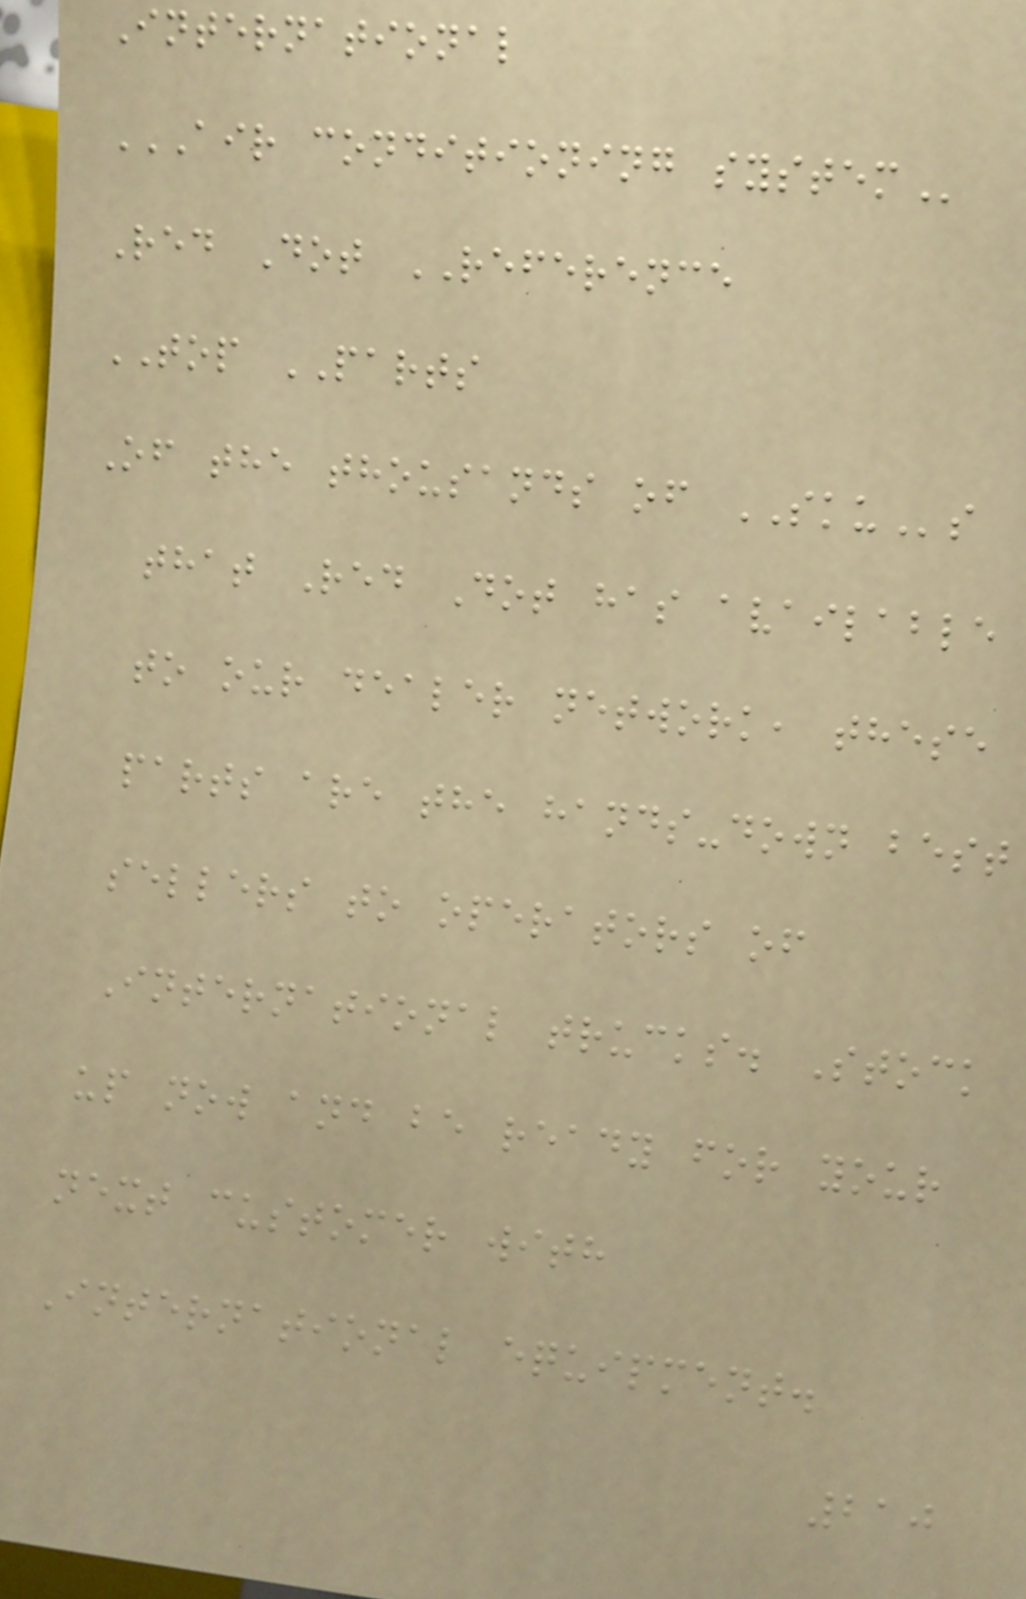International
AIR CONDITIONING SYSTEM
Red Dot REFERENCE
TOP PARTS
Of the thousands of SKUs
that Red Dot has available
to our dealer network, these
parts are the hands-down best
sellers to operators of
International trucks. Stock
up now and be ready for your
next customer with
International equipment.
210
